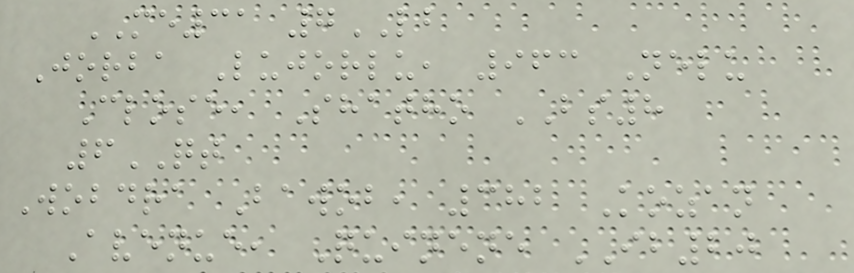ME31 7LB
Jorba Lujorlu, 963 Nelu
Close, Shatho BS8
6QT
Wobdra Bawob, 382 Kozan
Avenue, Quinene IB20
